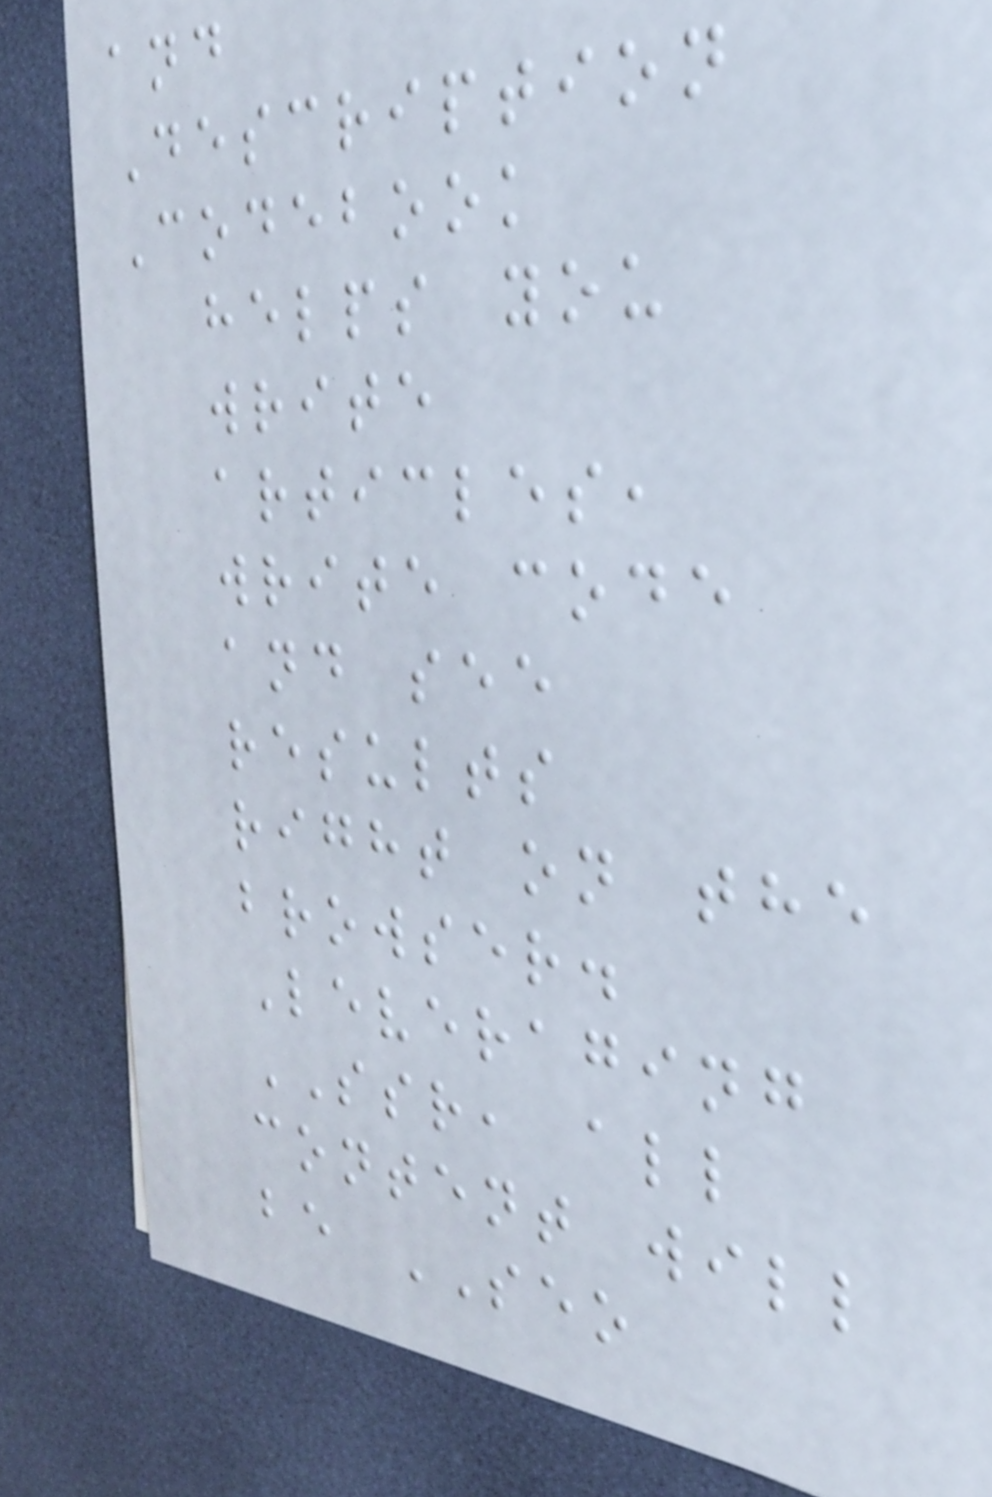and
Description
Codebook
helps you
write
articles,
write code
and see
results
right on the
browser.
Leveraging
SSR, all
content will
be SEO
